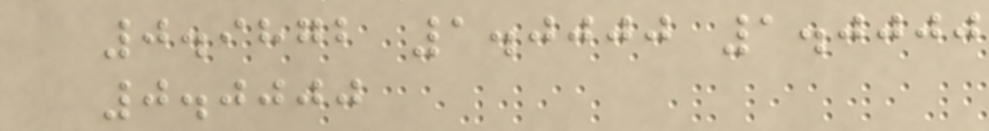0.9872 1.0000 1.0000
0.0000
